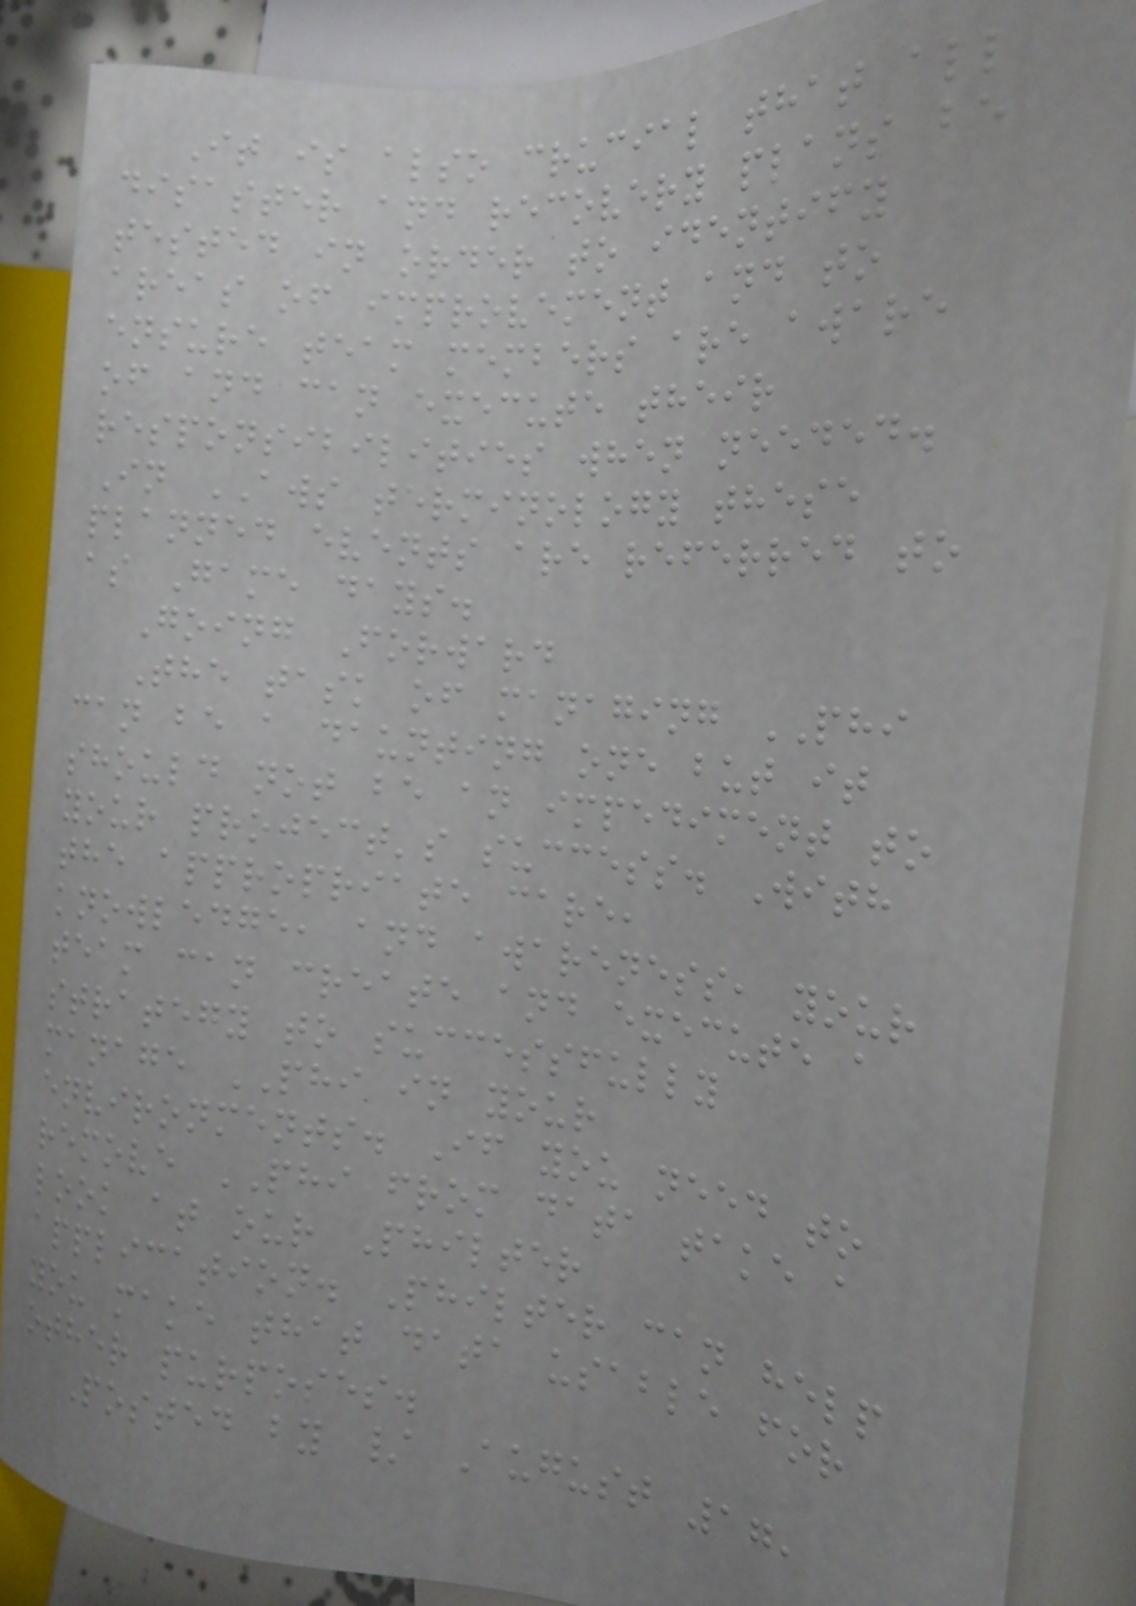It is also crucial that all
disaster and recovery plans be
tested in order to identify
areas of improvement and to
ensure team members are aware
of and can execute their
responsibilities when needed.
In AWS terminology these
planned events are referred to
as Game days.
Going Forward
The task of managing PHI
can be a daunting one but it
should not be an impediment to
your project's success. With
the appropriate care,
knowledge, and awareness, your
team can create and execute a
strategy to successfully
manage PHI in your
environments. If you need to
remove PHI from data take a
look at our Philter
application. Philter can help
you make that data usable for
other purposes.
Posted by / August 17,
